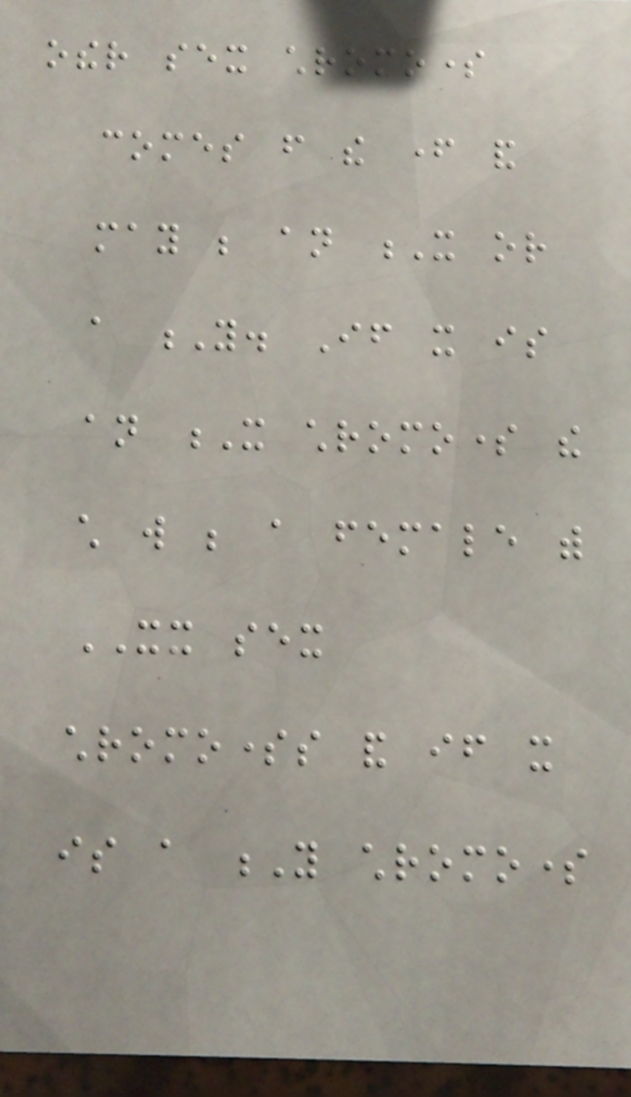other sex chromosome
comes from the father and
may be an X or
a Y. If it is
an X chromosome the
child will be a female with
XX sex
chromosomes and if it
is a Y chromosome
